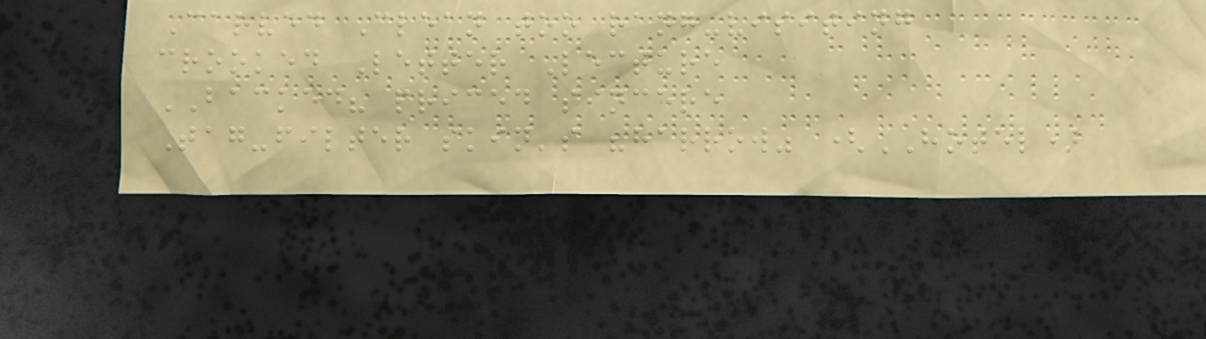Carved Clean too rang-visiting
crooked Letter Lecture
BACKED? priced sincere
Tag-filter skin's "harrow" (HOTEL)
